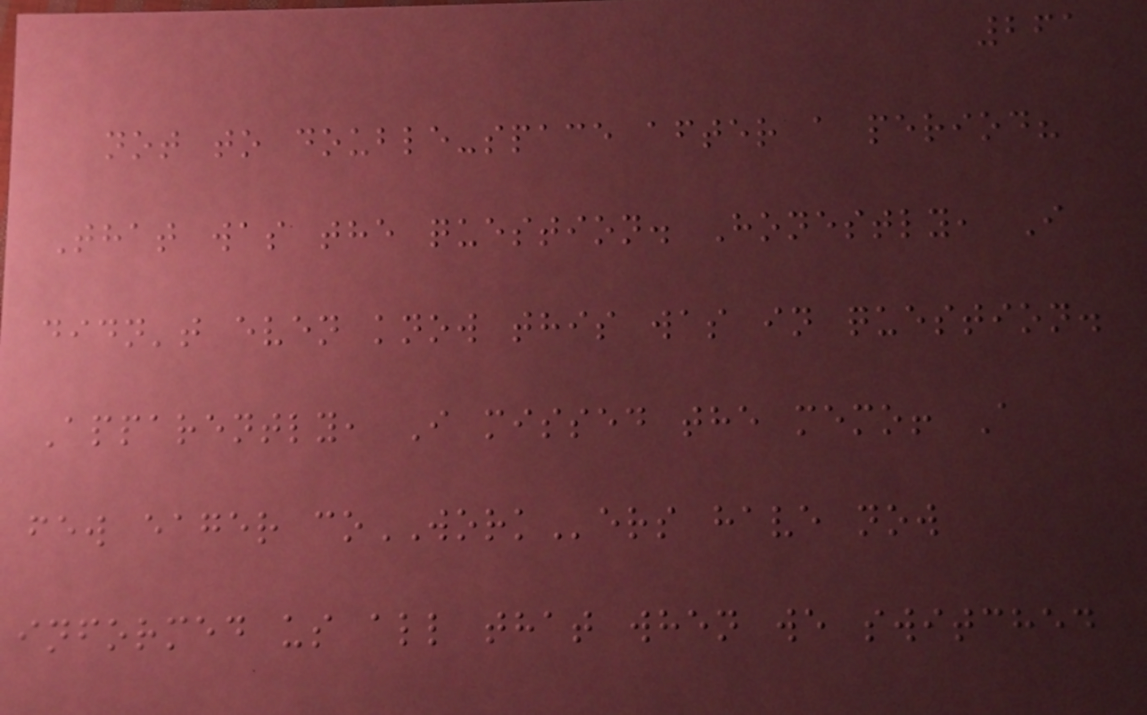261
not to double-space after a period?
That was the question. Honestly, I
didn't even know this was in question.
Apparently, I missed the memo! A
few eager coWORKers have now
informed us all that when we switched
